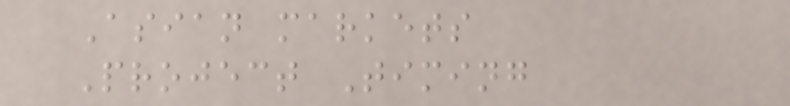Asian markets
Project Timing
